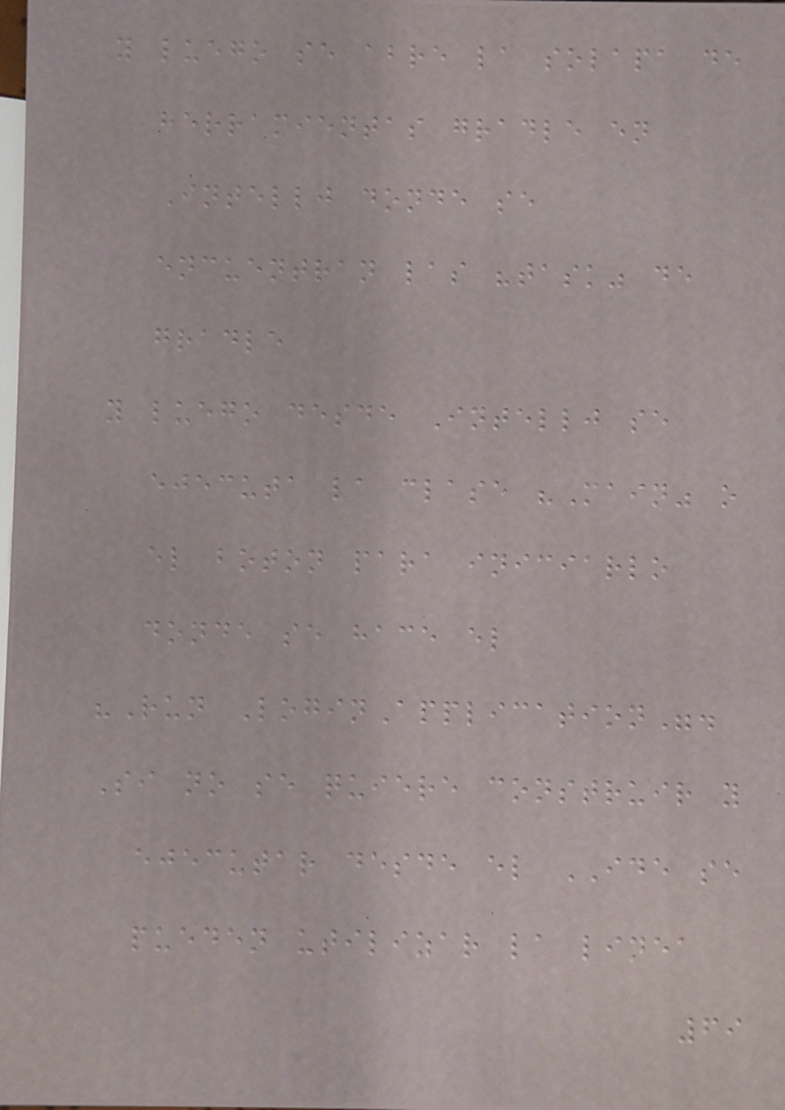y luego se abre la solapa de
herramientas gradle en
Intellj donde se
encuentran las "task" de
gradle
y luego desde Intellj se
ejecuta la clase "Main" o
el boton para iniciarlo
donde se hace el
"Run LoginApplication".
Si no se quiere construir y
ejecutar desde el IDE se
pueden utilizar la linea
69
